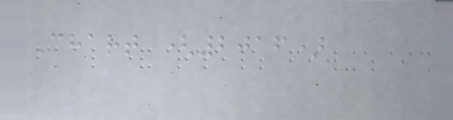Chart (2016)
